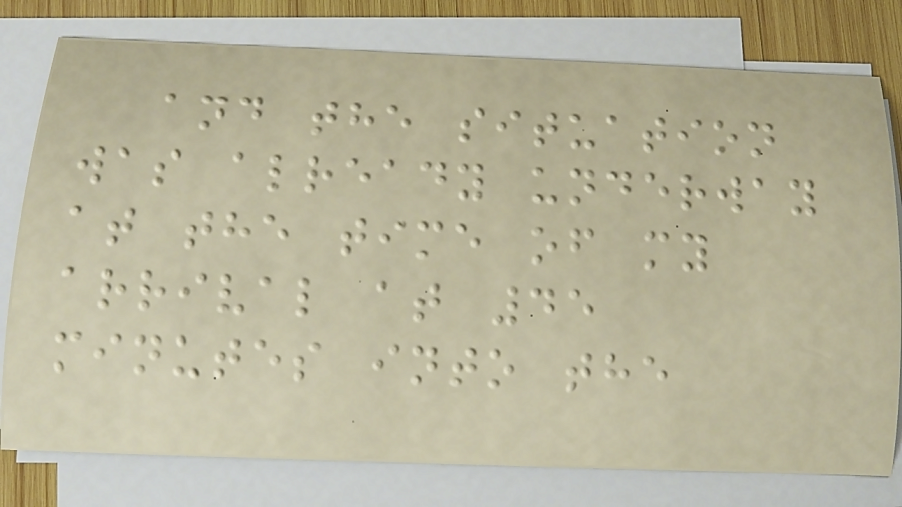and the situation
was already underway
at the time of my
arrival at 45
minutes into the
